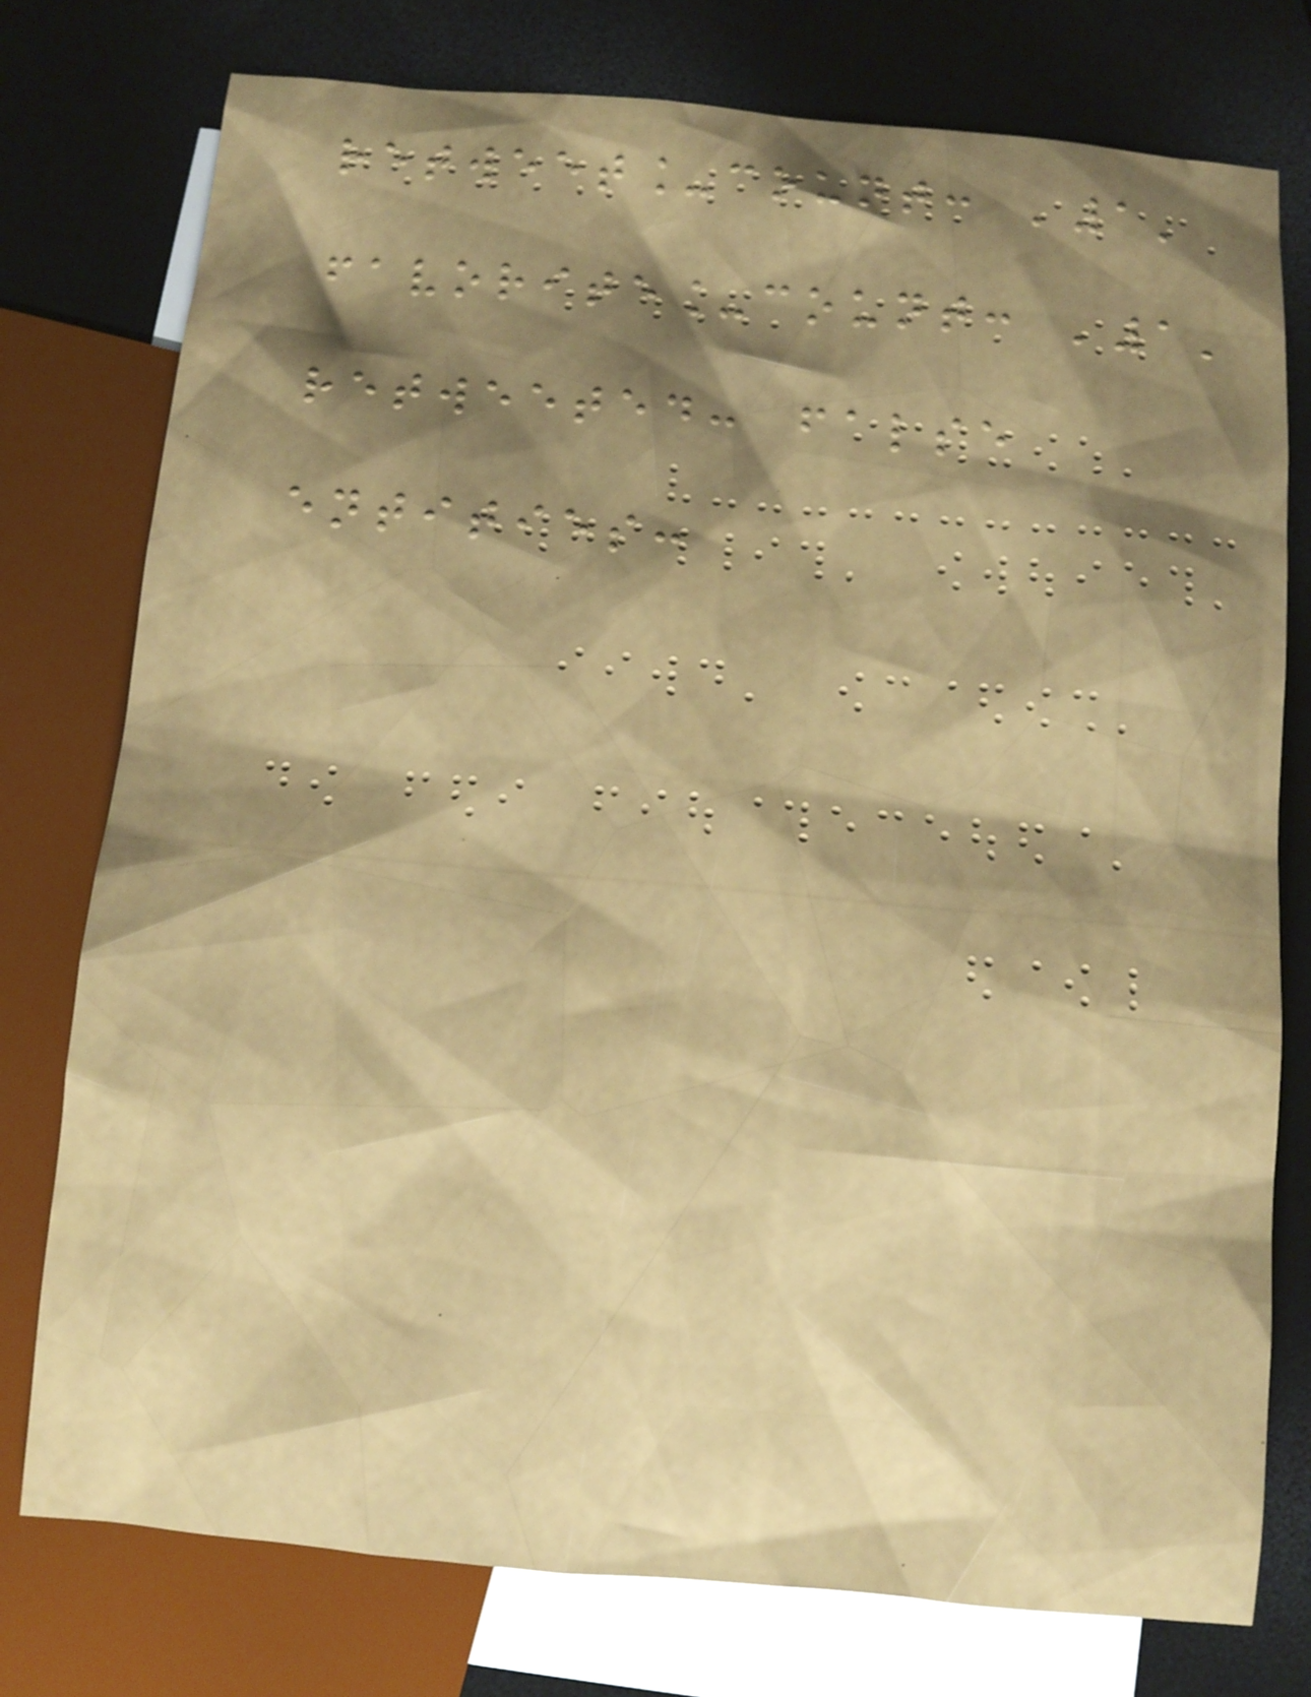retweet_count: '1'
favorite_count: '1'
retweeted: false
entities:
